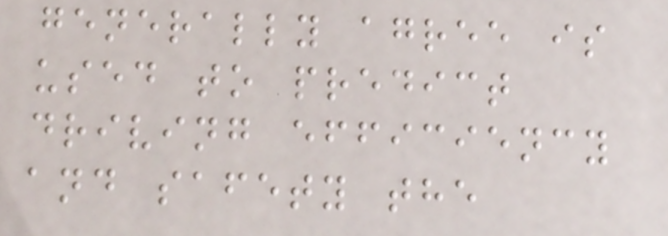generally agree is
used to predict
driving efficiency
and safety the
